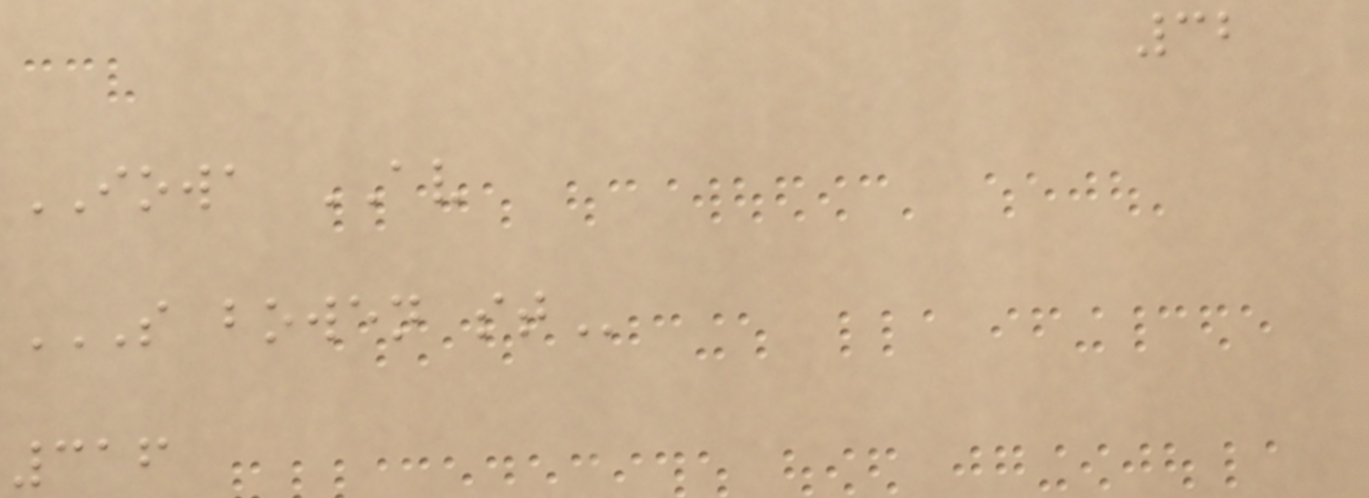32
IOWA AV
S BOWEN ST
316
